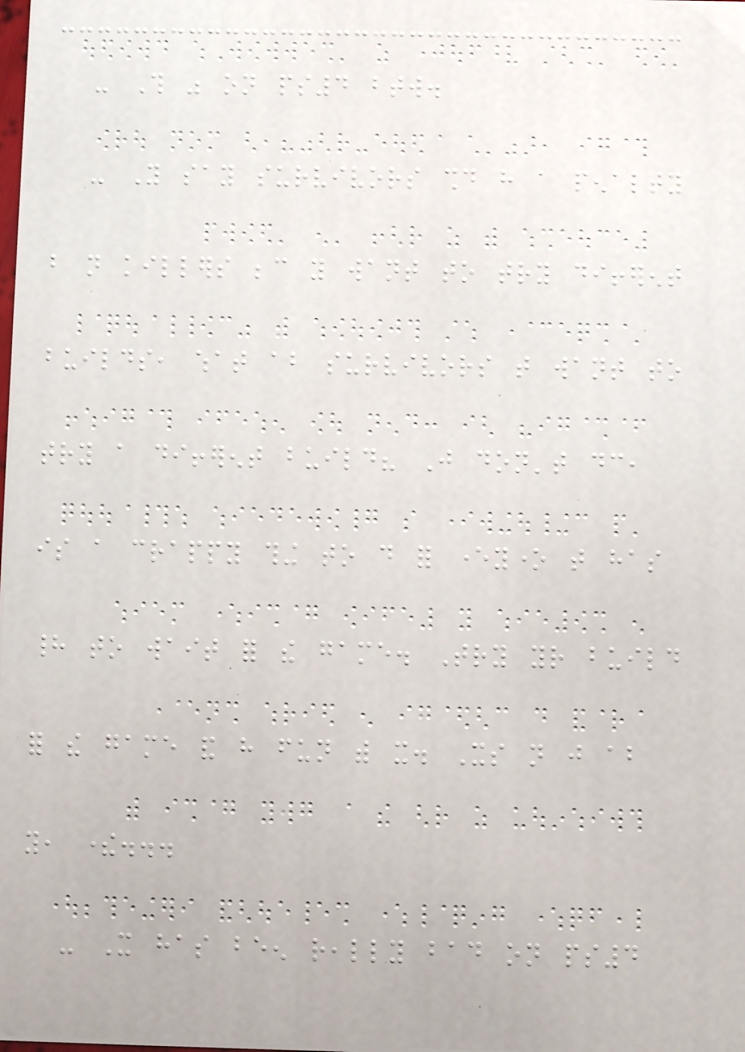- This was on ps4 btw.
- You say survivors should have a penalty
but not killers because you want to try different
builds, what about survivors that want to
try a different build? Just don't dc,
is a crappy thing to do for everyone that has
had to wait for the game. Try your build
for the game and have fun with it. Its not just about
you, there...
- It has been really bad on ps4
